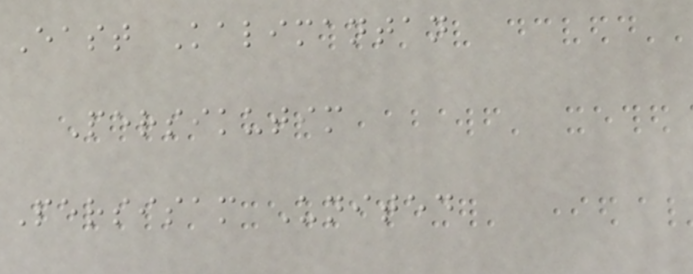East Kalimantan
Persikutim
Persisam United
